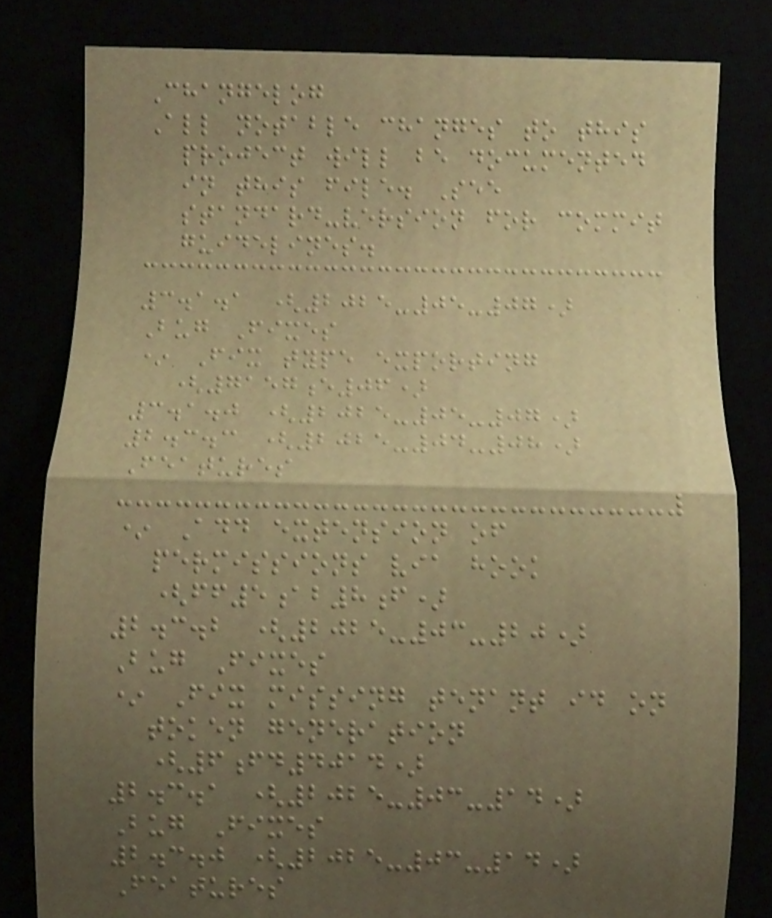Changelog
All notable changes to this
project will be documented
in this file. See
standard-version for commit
guidelines.
3.1.1 (2025-05-07)
Bug Fixes
* Fix type exporting
(7157e06)
3.1.0 (2025-05-07)
2.3.3 (2025-04-08)
Features
* Add extension of
permissions via hook
(ff5ab8f)
2.3.2 (2025-03-20)
Bug Fixes
* Fix missing tenant id on
token generation
(6fd4014)
2.3.1 (2025-03-14)
Bug Fixes
2.3.0 (2025-03-14)
Features
